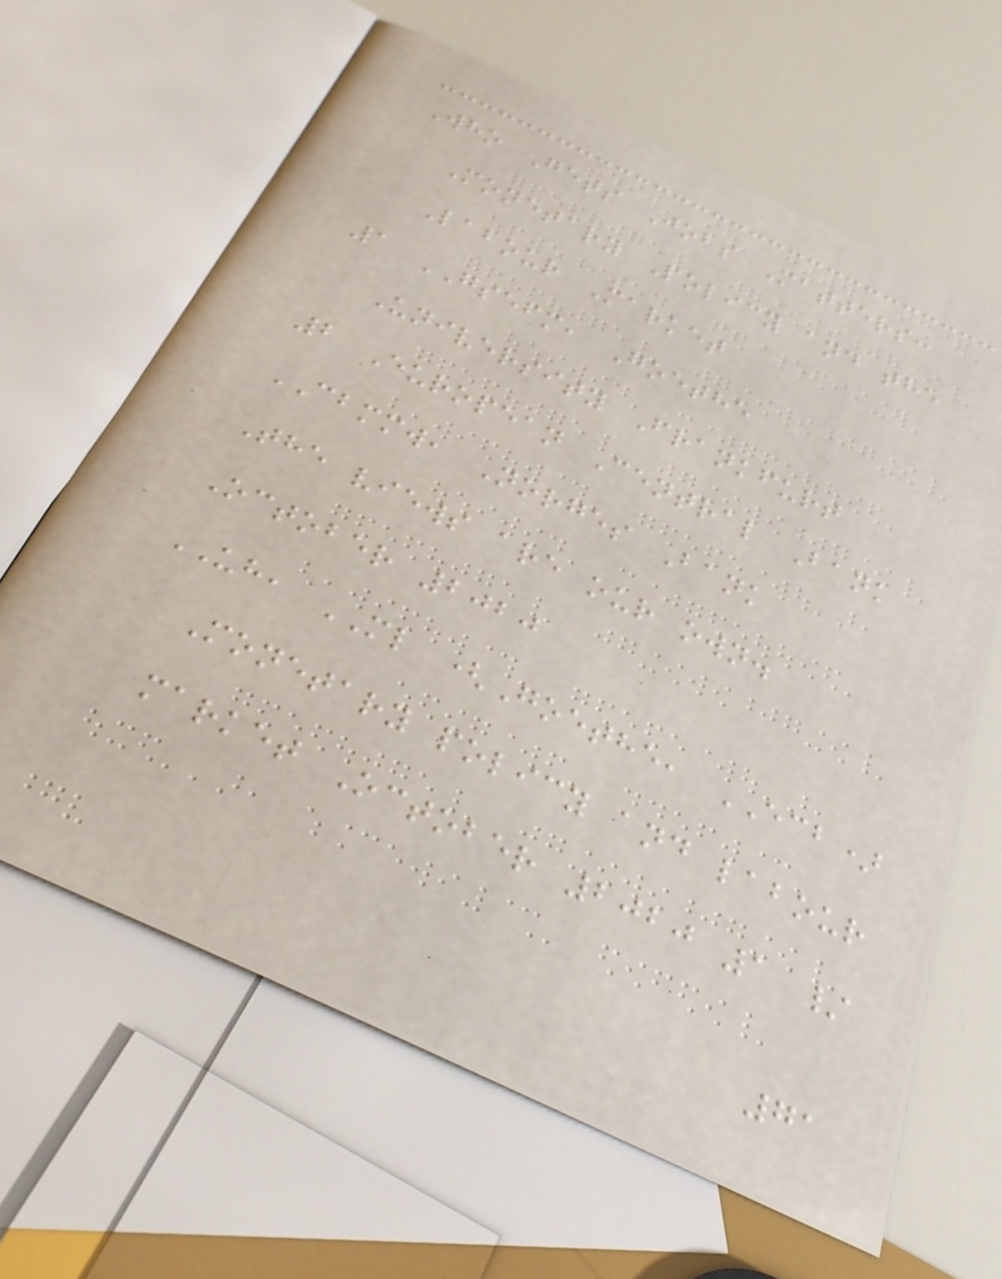Who Gets Jobs Matters:
Monetary Policy and the
Labour Market
1 GSEFM, Goethe
University Frankfurt
2 European Central Bank
CBMMW, Norges Bank
The views are our own.
October 2020
UH, ML (Goethe, ECB)
Monetary policy and labour
market October 2020 1 /
71
